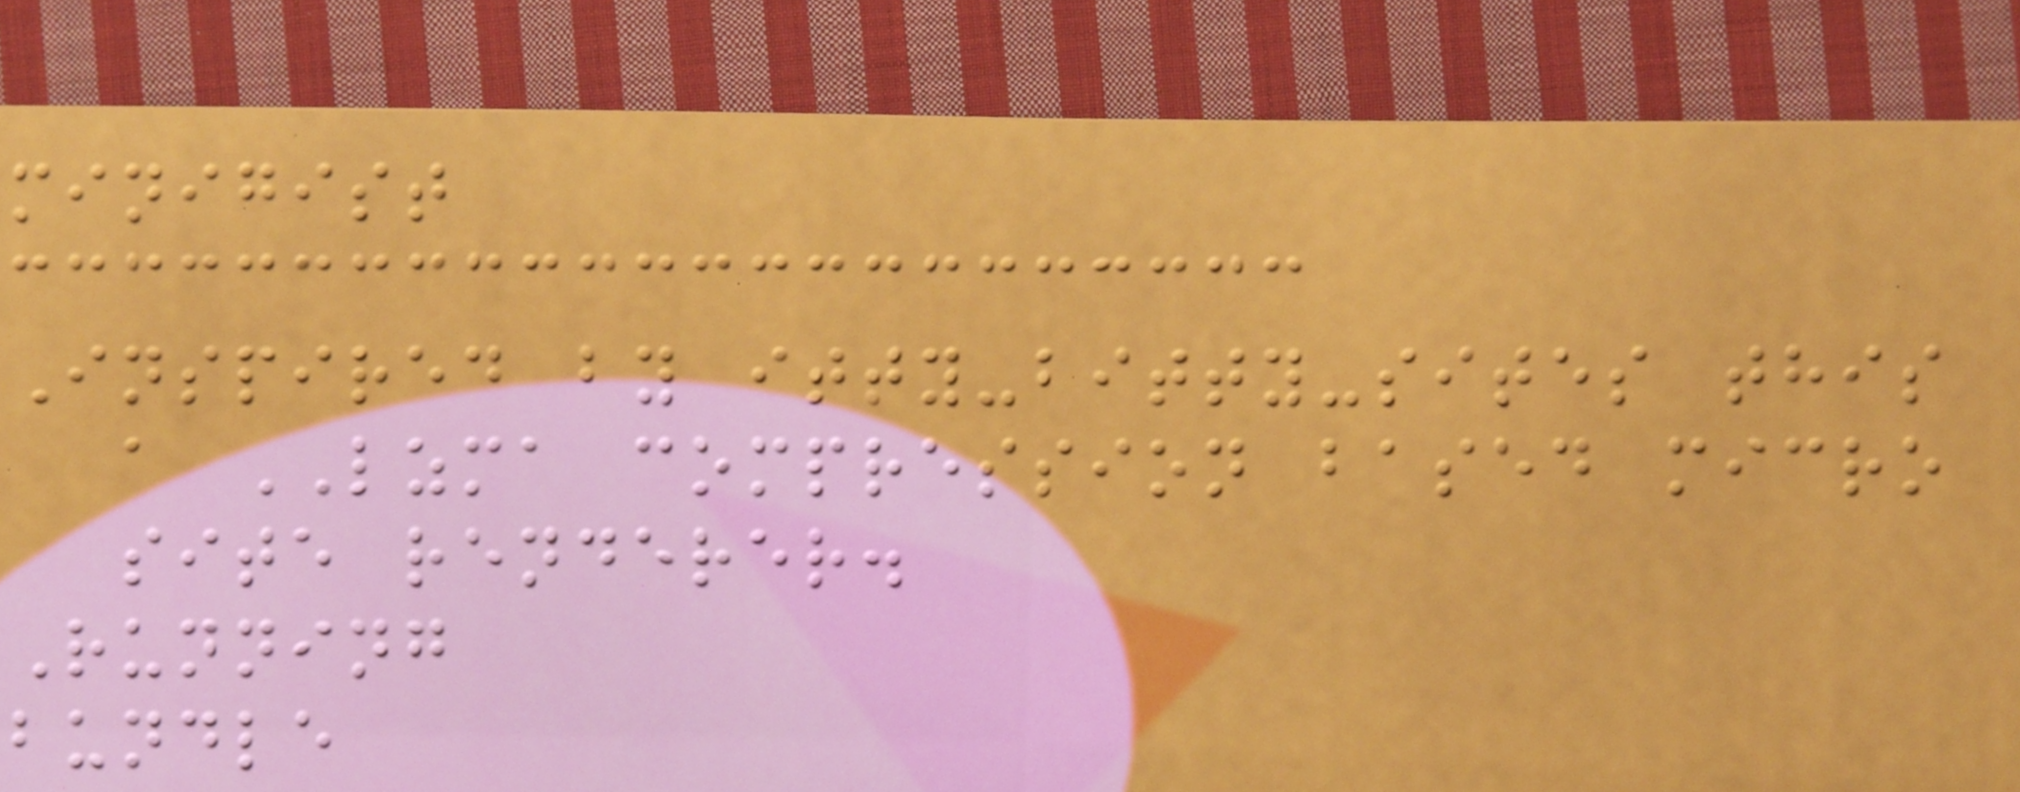minigist
Inspired by itty-bitty-sites this
a LZMA compression based micro
site renderer.
Running
bundle
